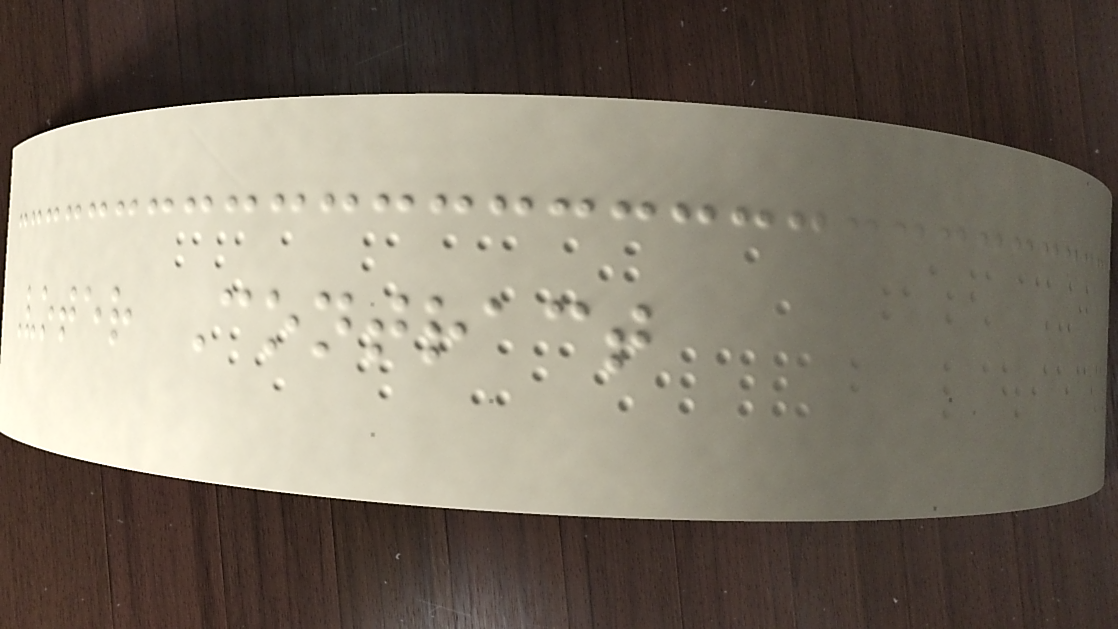Voter Contract
